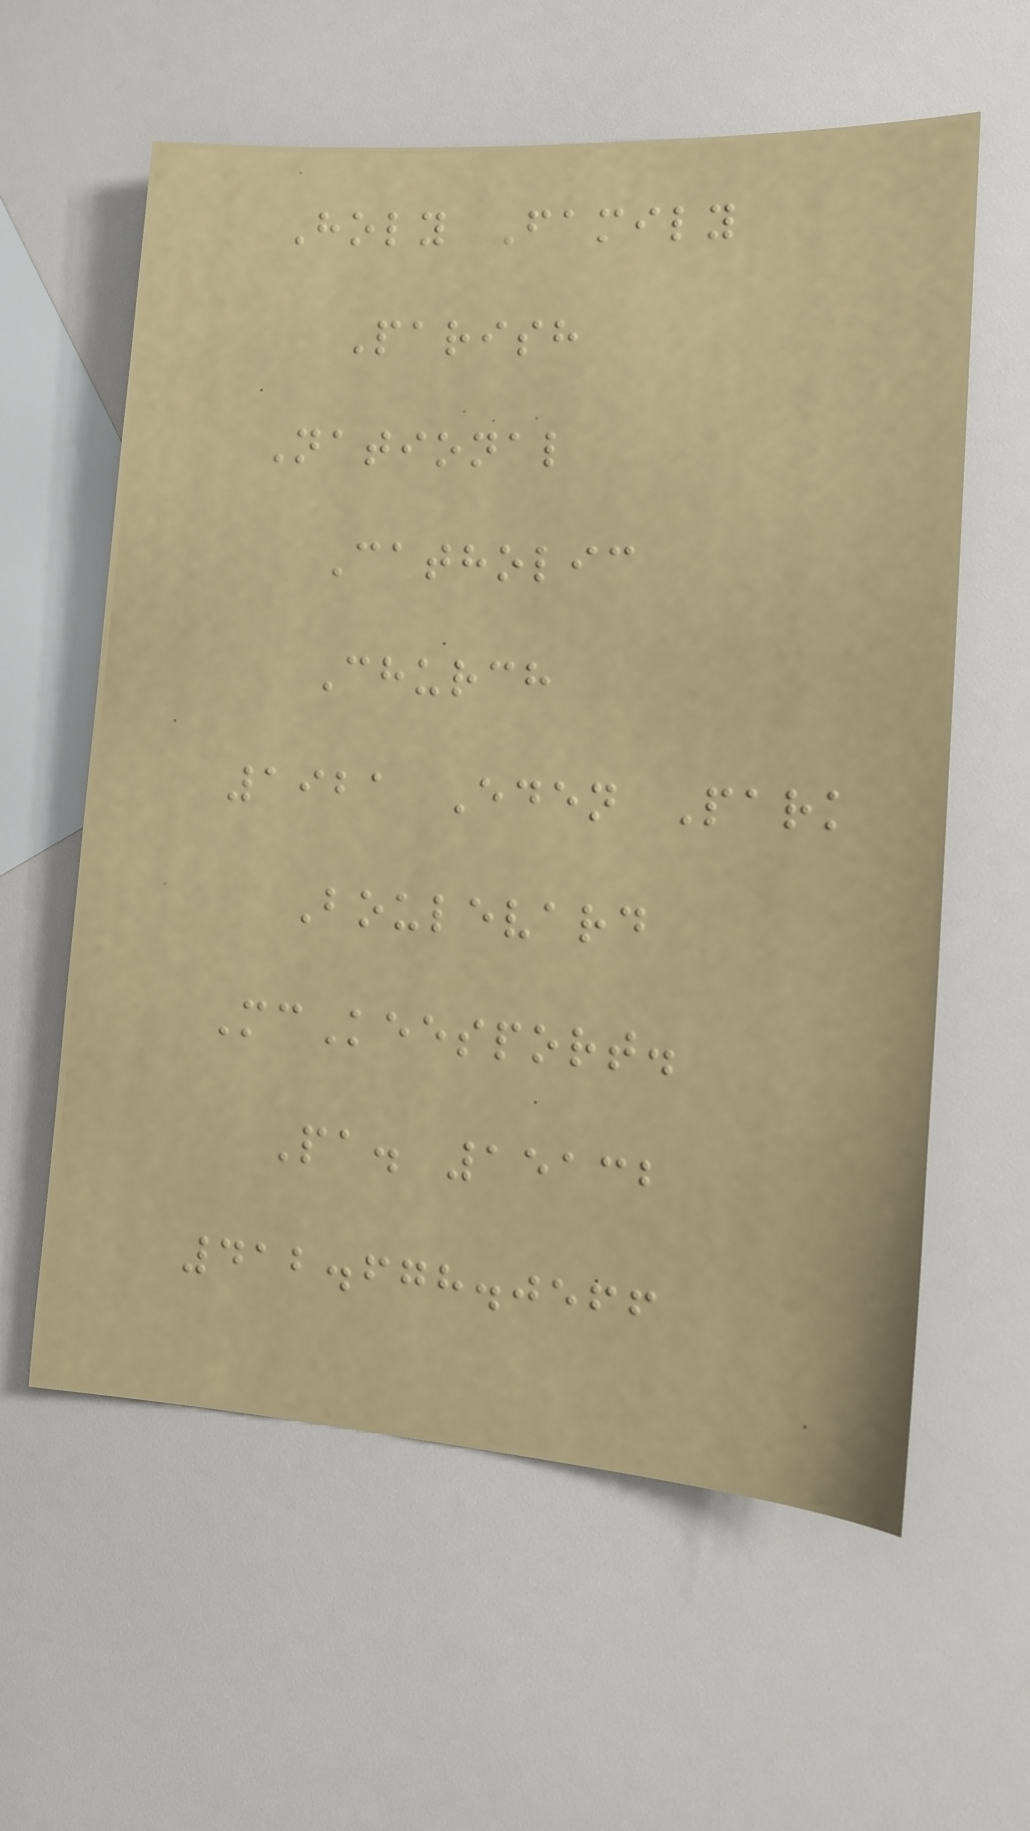Holy Family
Parish
National
Catholic
Church
1921 Eden Park
Boulevard
McKeesport.
Pa. 15132
412.678.0566
